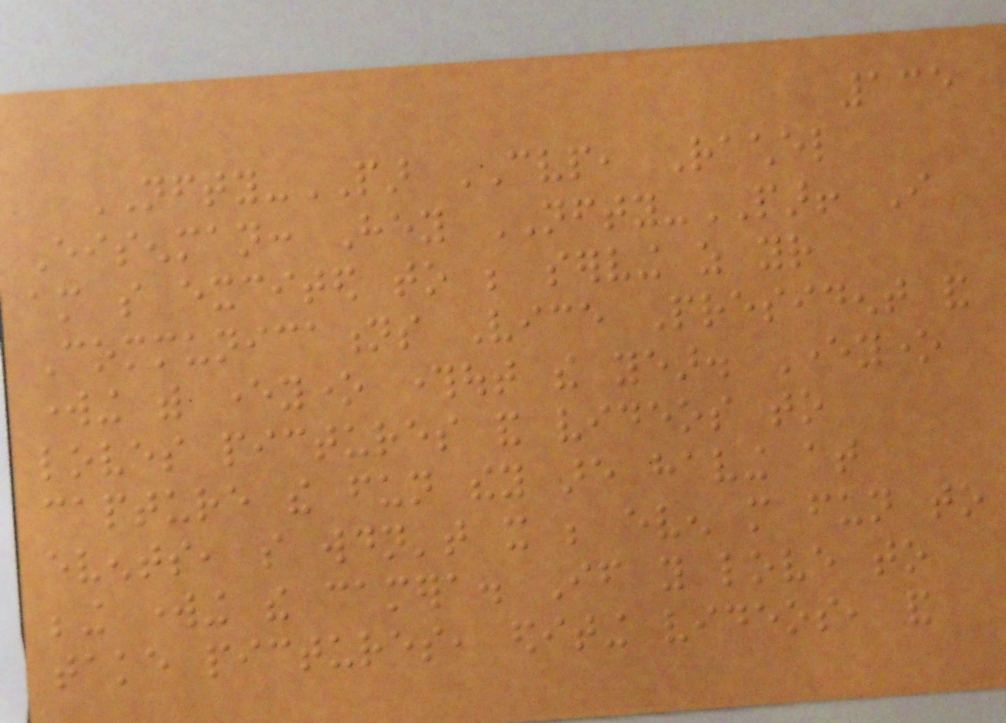135
NFTY-PAR CVP, Rachel
Eisenman: Hey NFTY-PAR! I
am so excited to be serving as your
Communications Vice President and
working with everyone throughout the year. Everyone
loves pictures and videos to
capture the fun they are having at
events, so wouldn't it be even more fun to
being working the camera. If you love to
take pictures, editing videos, and
